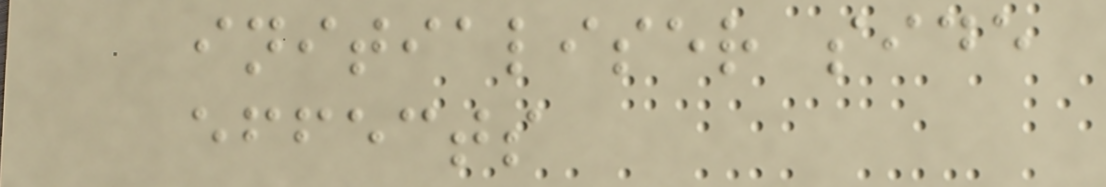initialiser side
effects
